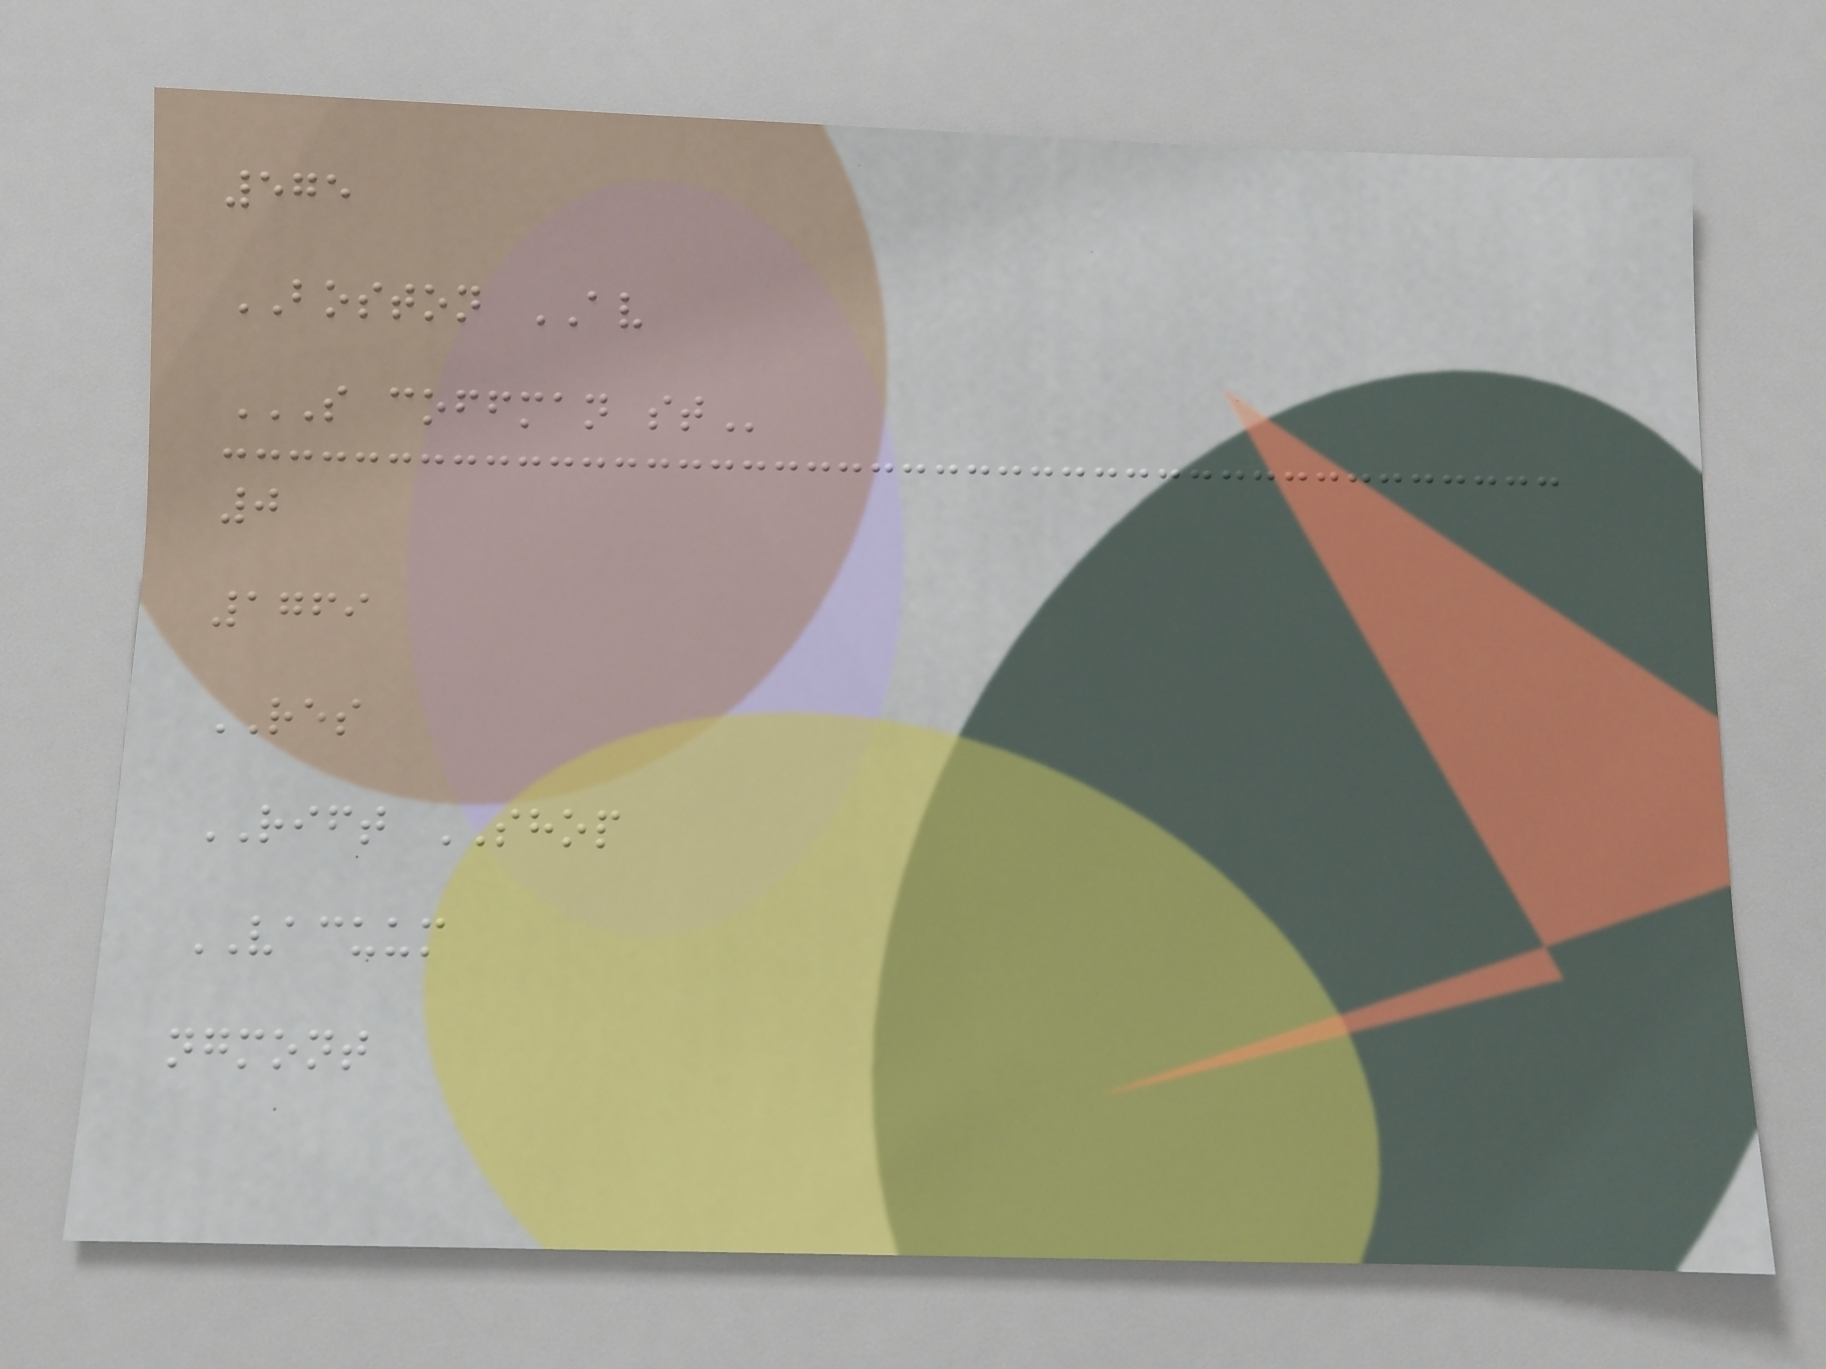575
BOSTON AV
S COFFMAN ST
0
1769
RES
RIFT SHOP
VACUUM
ngmont
